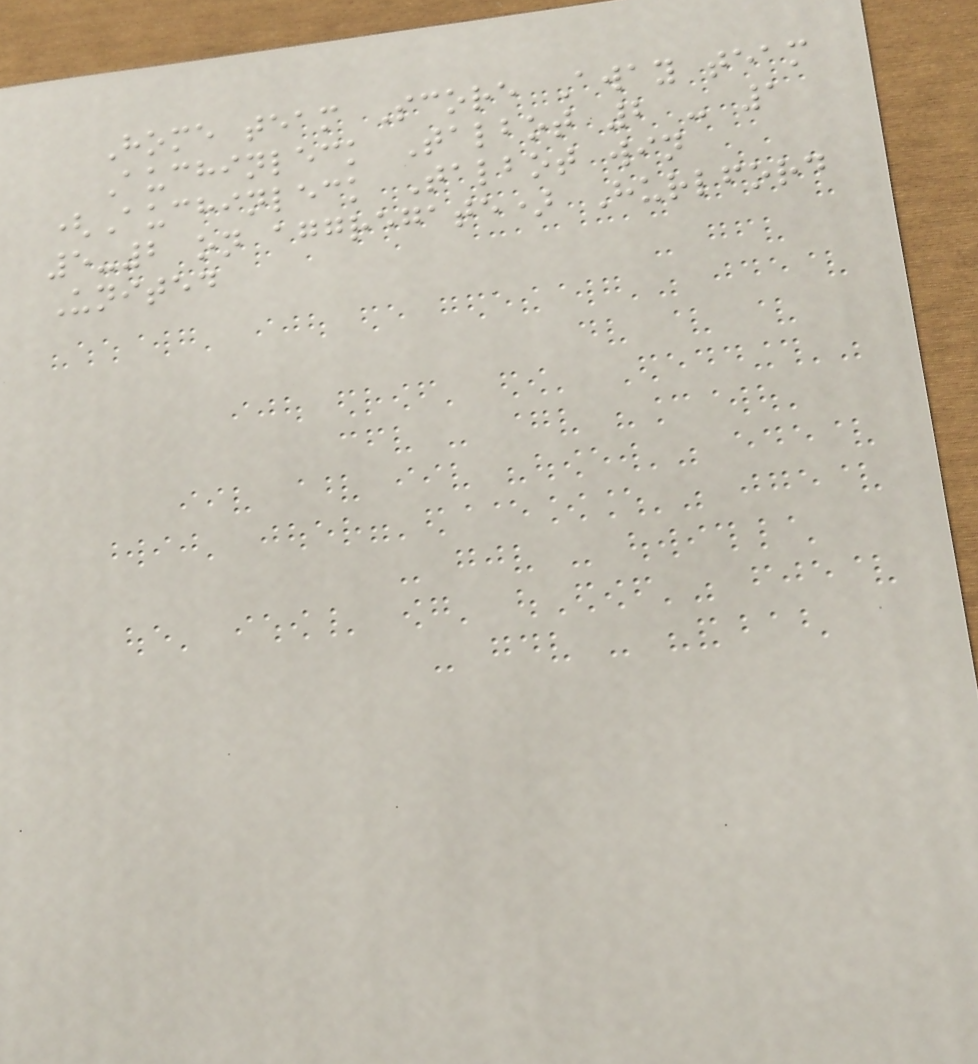Home team Score Away team
Auchinleck Talbot 2 - 1
(Auchinleck Talbot win
5-2 on aggregate) Hurlford
United
